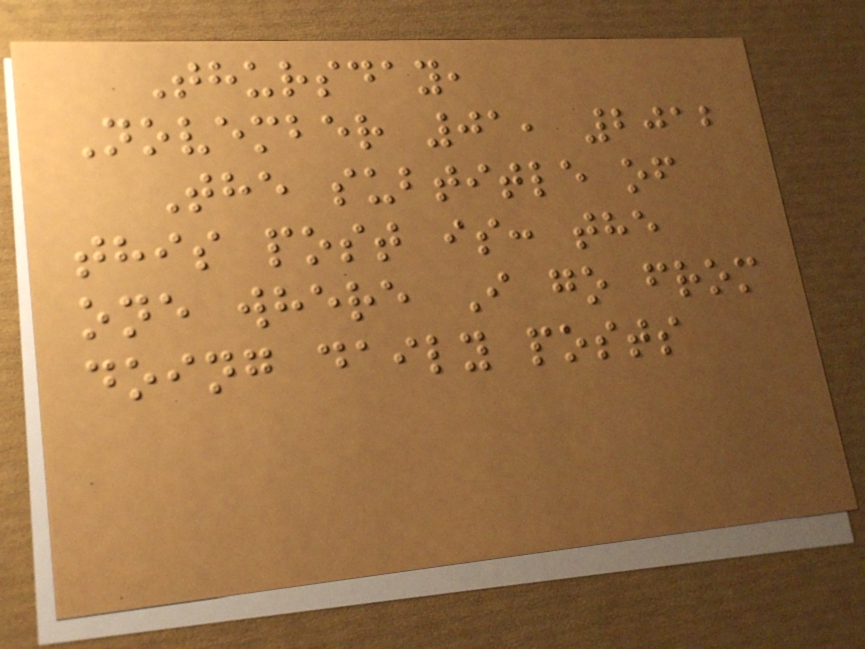Thursday,
November 01, 2012
The subtitle of
this post is: the
one where I go from
doing daily posts
